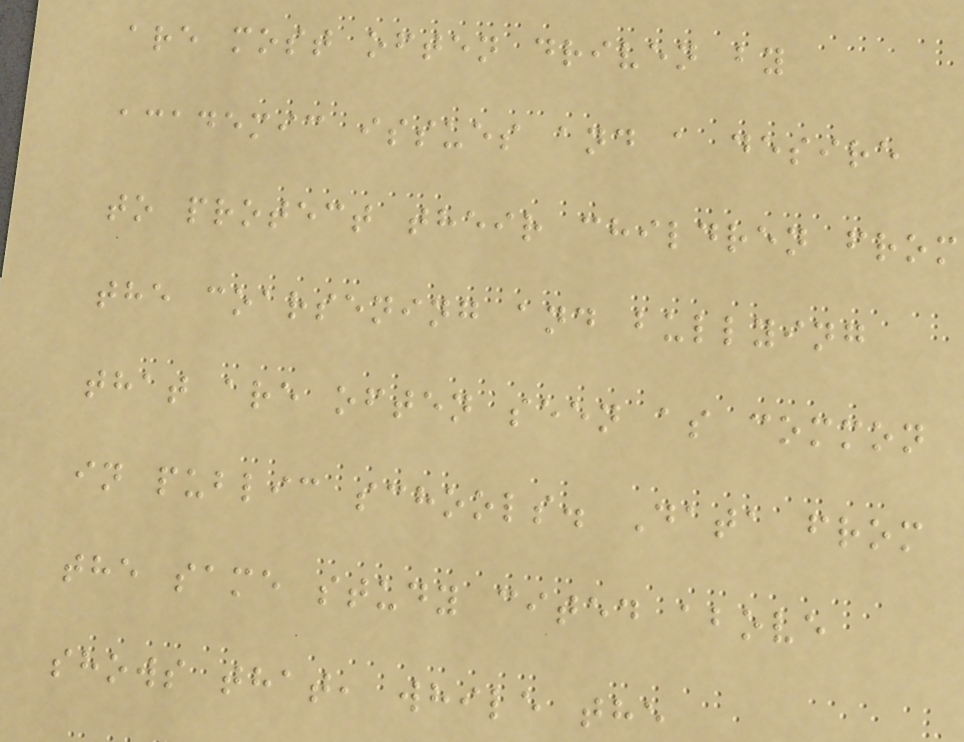are most often driven by
academic issues and a desire
to protect their children from
the coarsening and bullying
that are often seen as common
in public schools. Data from
the same study cited above
shows that, while the
